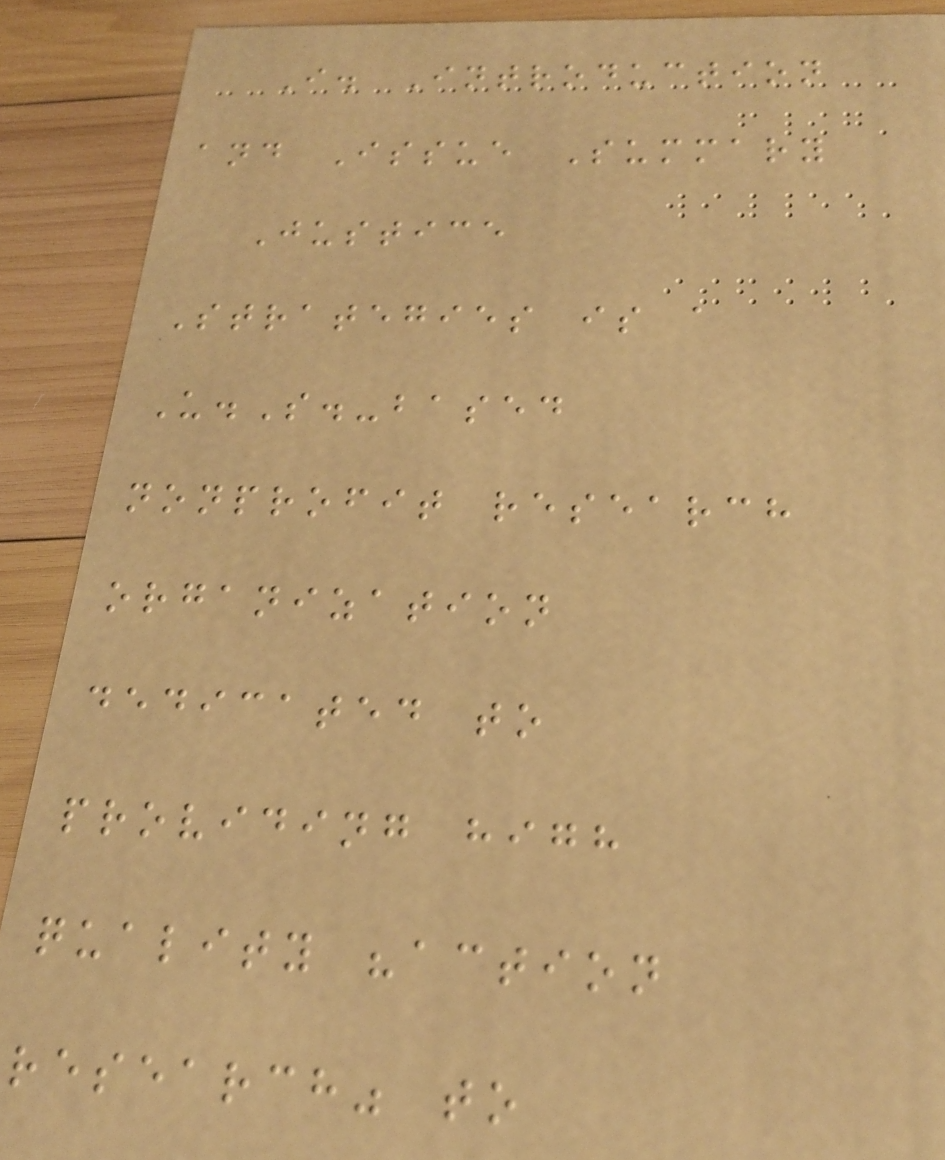I. Introduction
and Issue Summary
Justice
Strategies is a
U.S.-based
nonprofit research
organization
dedicated to
providing high
quality "action
research" to
